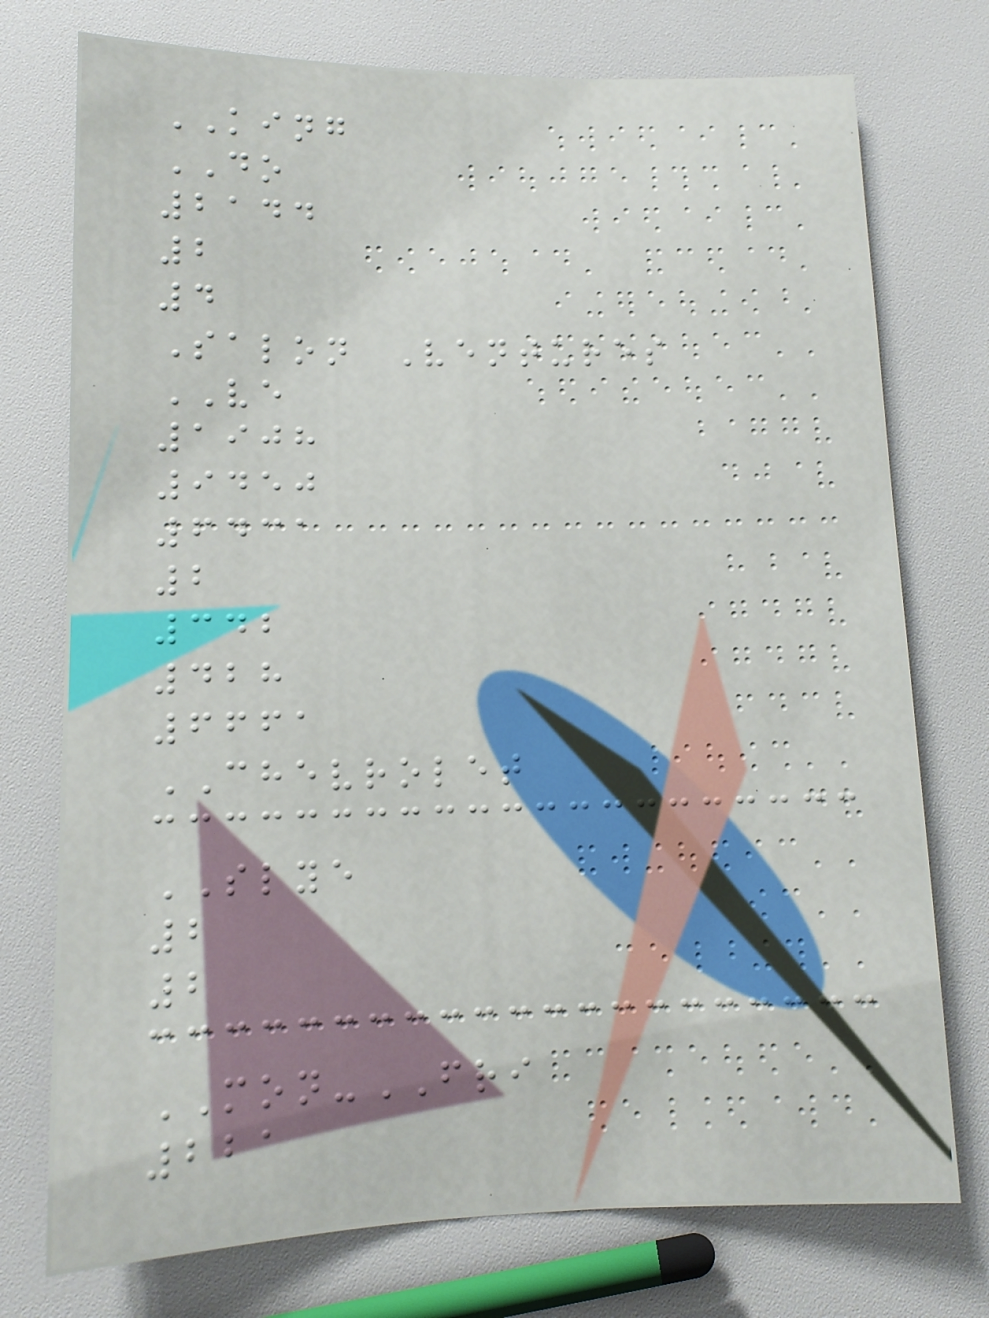KING
DO
2144
2
4
Salon Ventures
VE
1908
9450
6431
2
342
428
6661
CHEVROLET
SLYE
2
2
MON-FRI
221
